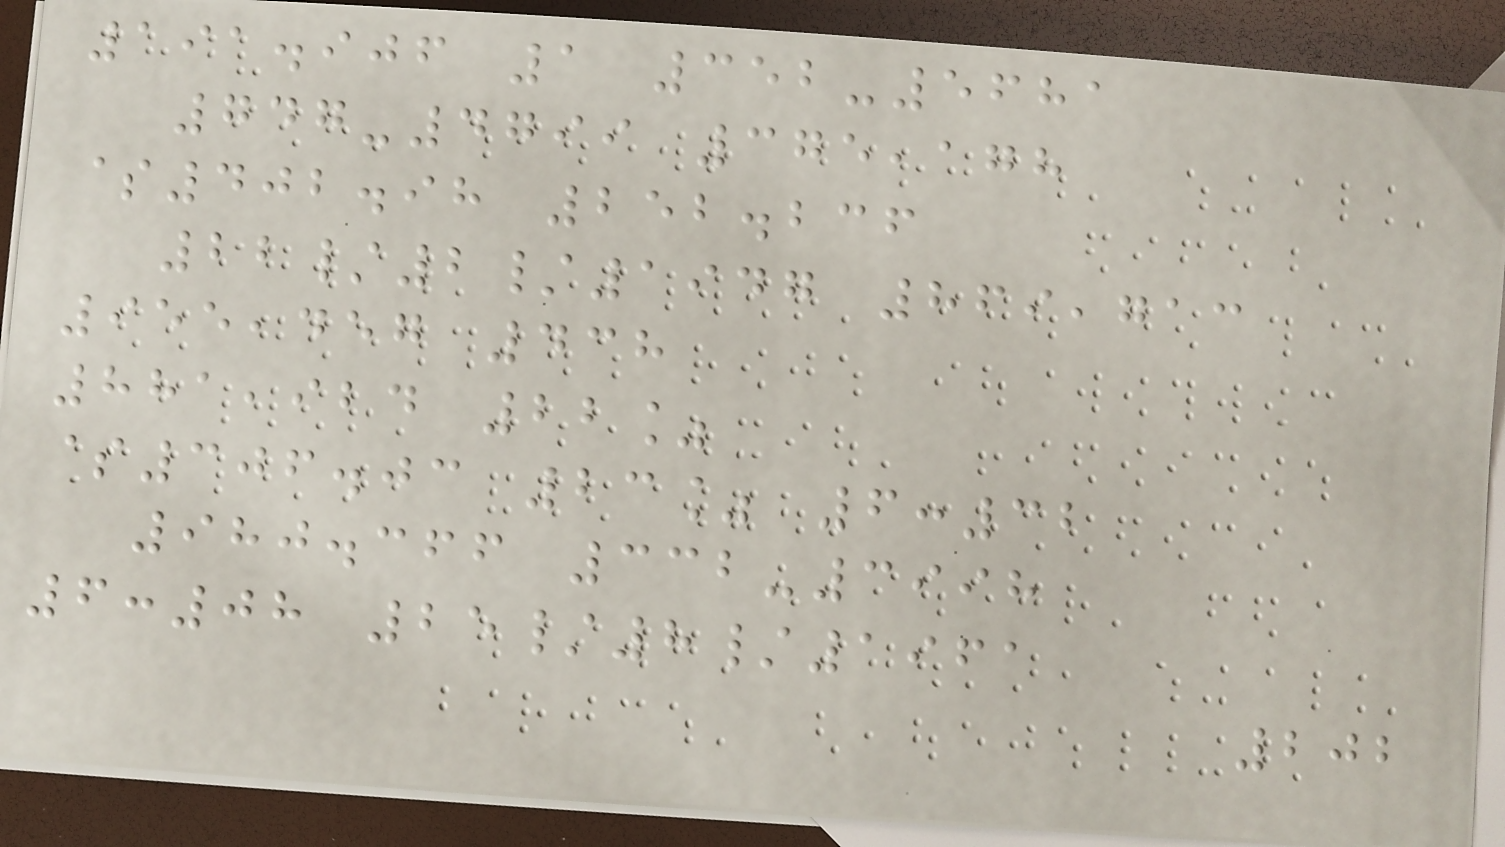191.906 1 352-5681
747-4799 375,178
$402.98 252.236
22/2/1947 869,713
955,457 438
881,924 22%
$306.03 23% 6:32
980.366 332-3998
6:08 25/8/1961
202
